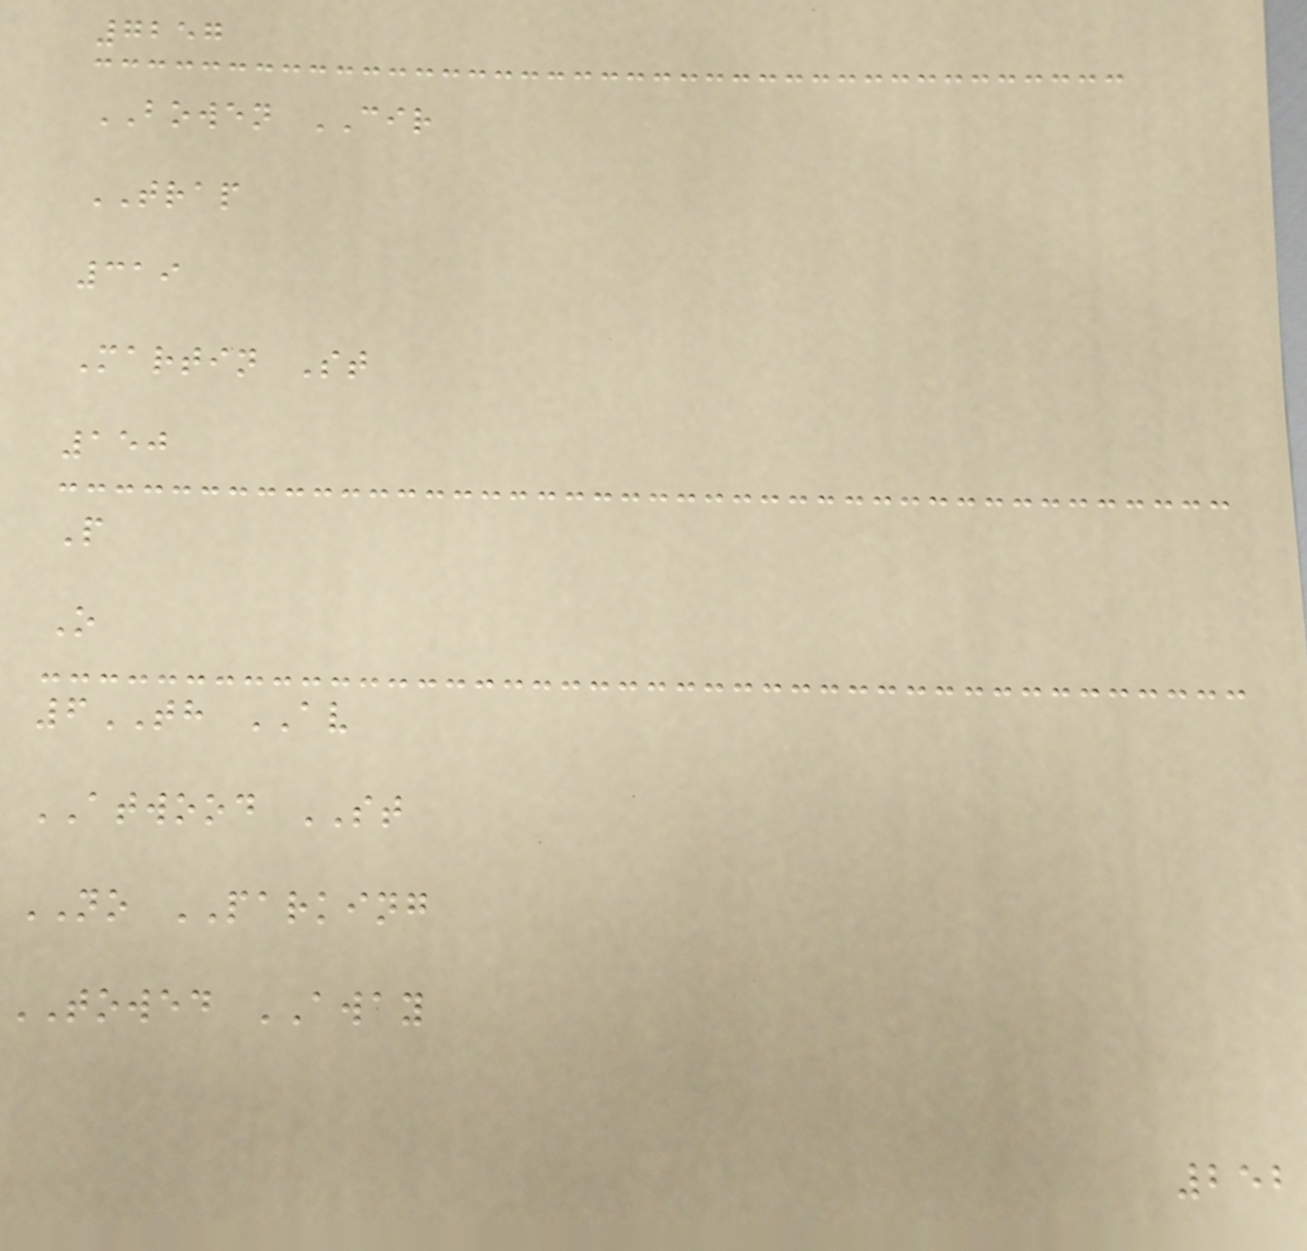7257
BOWEN CIR
TRAP
319
Martin St
150
P
O
6TH AV
ATWOOD ST
NO PARKING
TOWED AWAY
252
